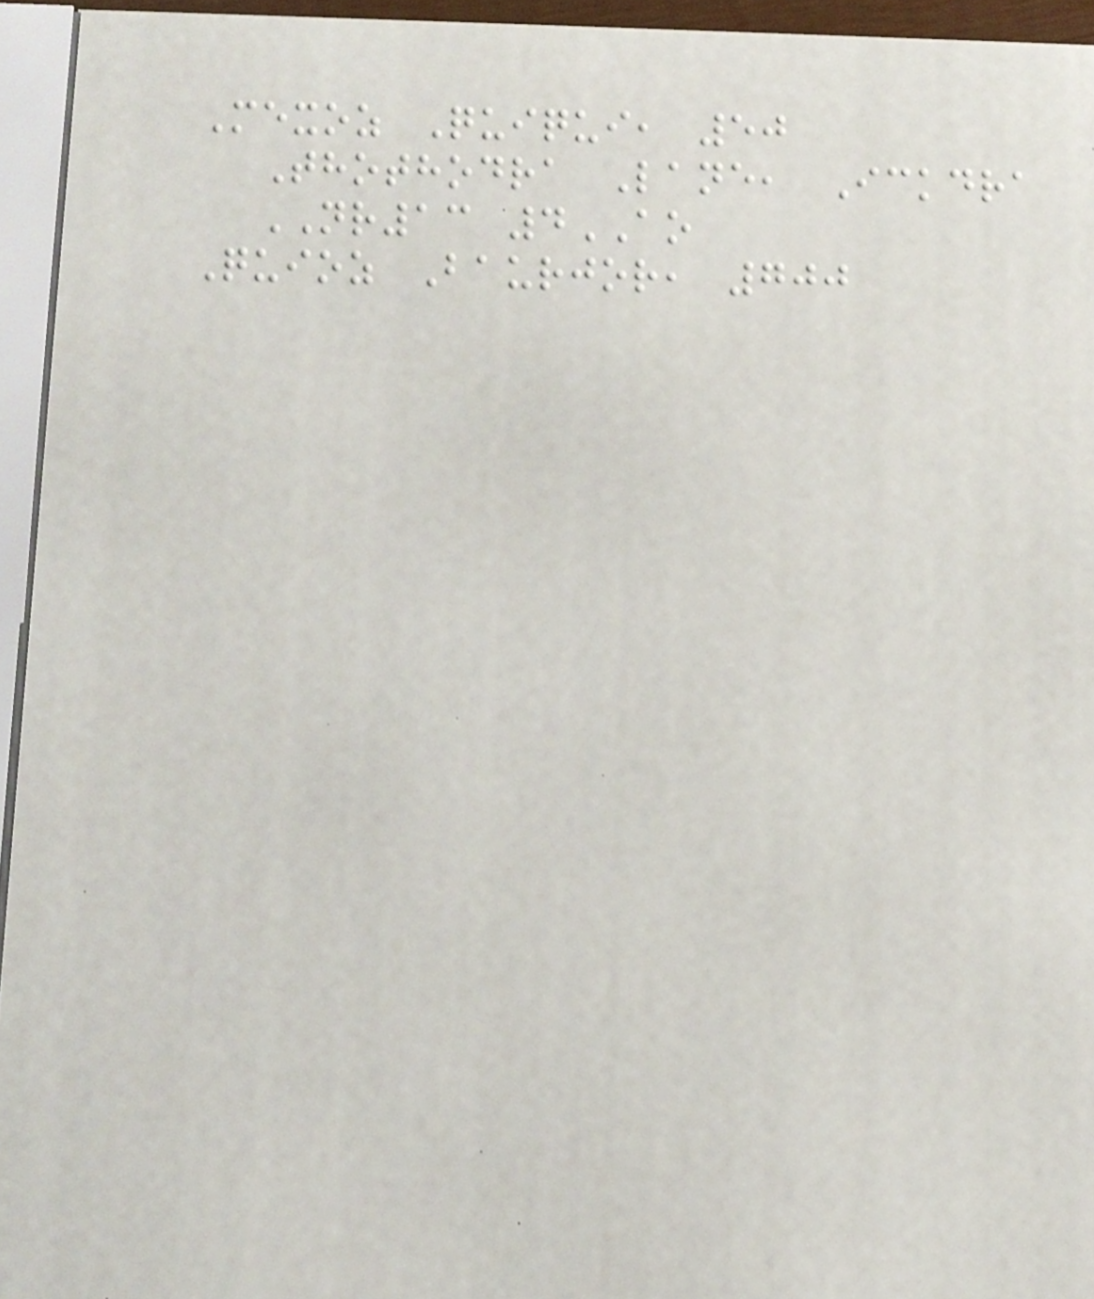Mexoz Quiqui, 50
Thothodra Lane, Ickdra
NR13 4AO
Quioz Baurjor, 700
